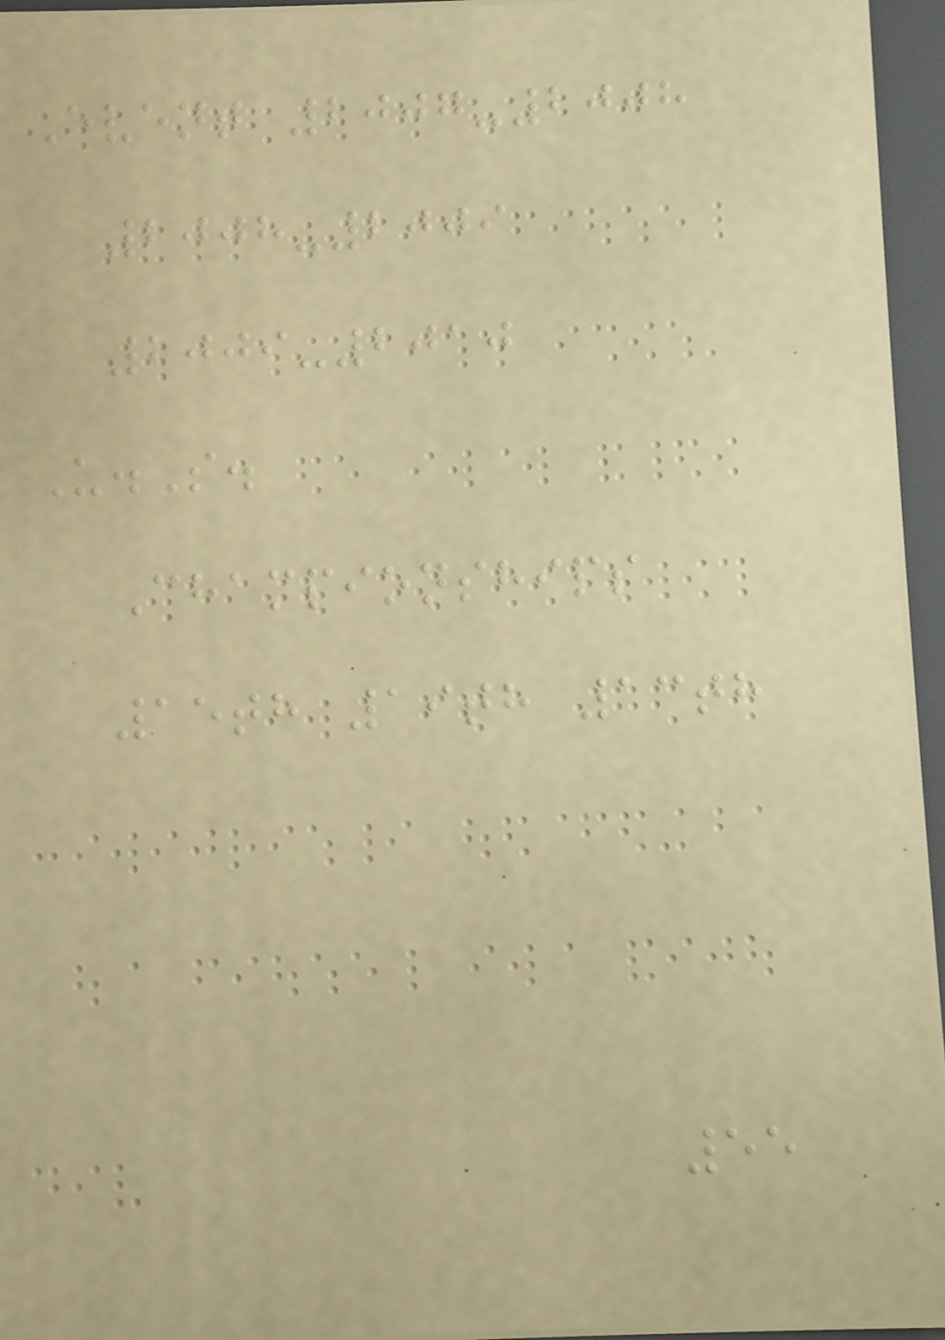Event 2007-2008
2008-2009
2009-2010
U.S.
Championships
15th 19th 13th
55
